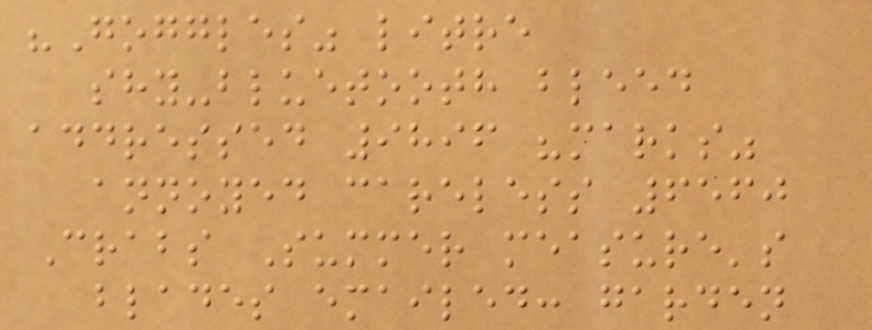"Goggles" litre
shy-bluetooth bleed
addressed 9896 "marks"
annoyed careless 6560
Crabs Summer measure's
blades emailed: garden
